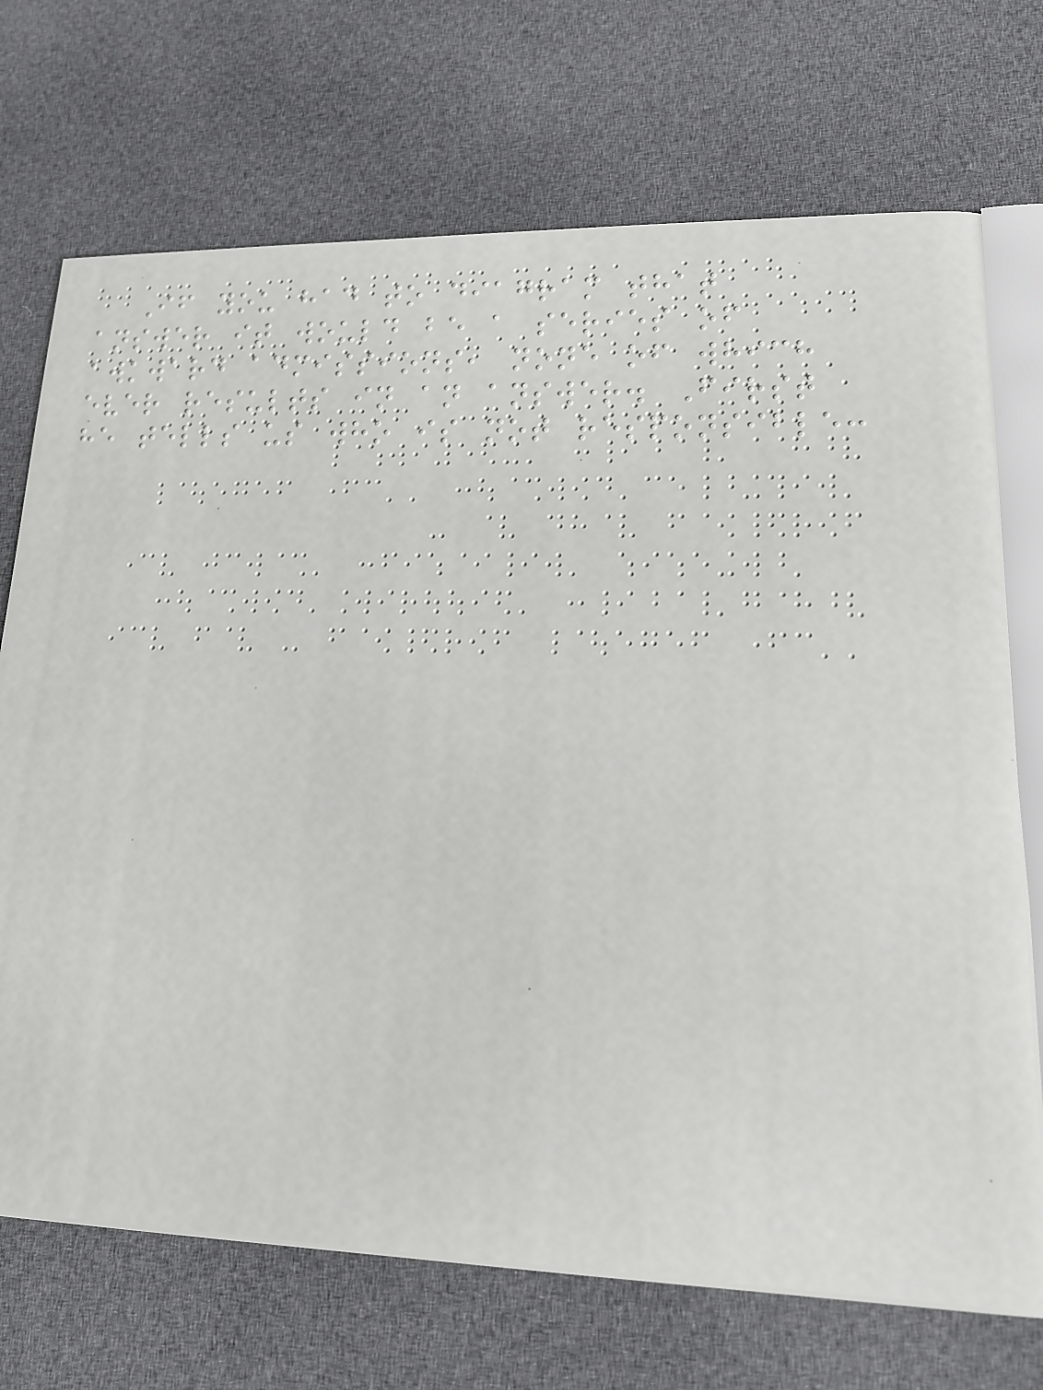If you had to diagram that
answer it would be a series of
awkward admissions, none of which
ever results in an answer. First
he tells us who is not responsible:
